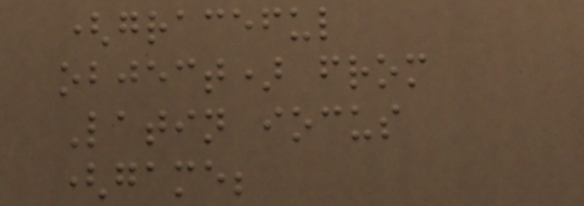(graceful
object) from
Latin iocus
(game;
